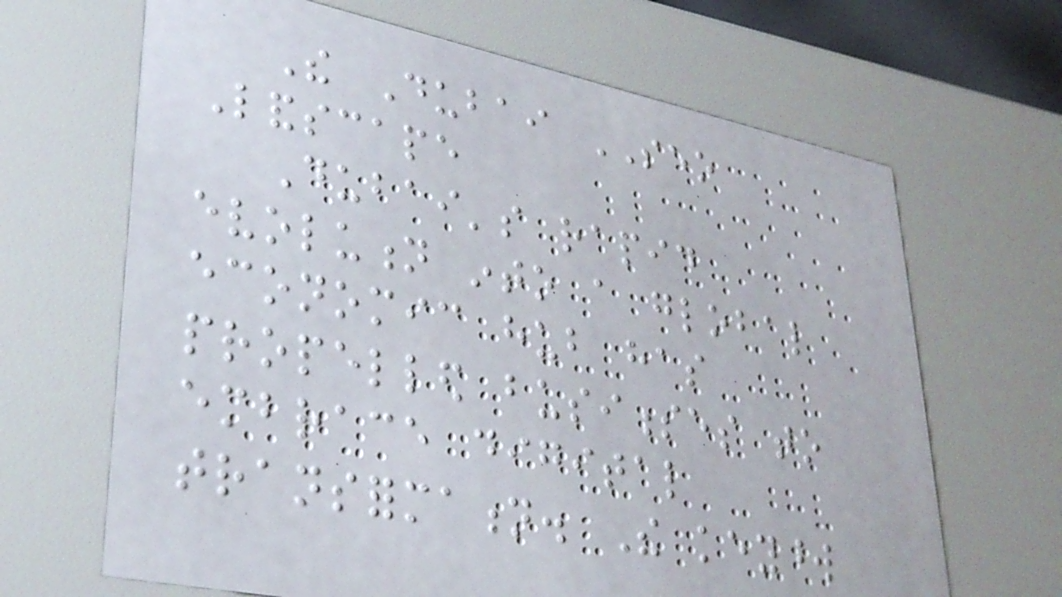The Dubai SEO
Landscape
Dubai's rapid
evolution into a global
economic hub has
propelled businesses to
embrace digital
transformation. The keyword
